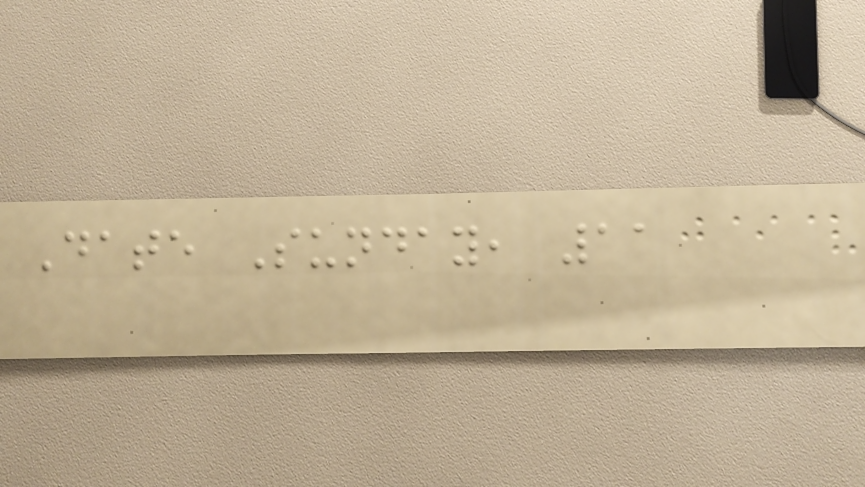Date Sunday, 11
